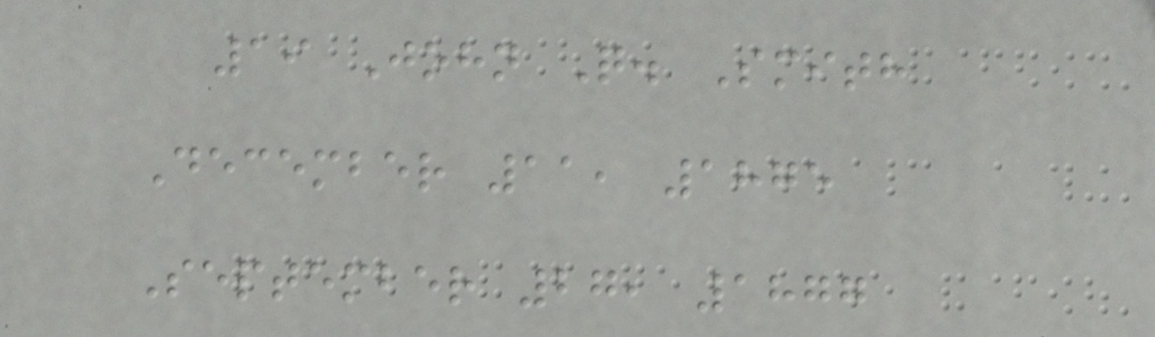19 John Q. Smith
December 11, 1875
September 27, 1877
